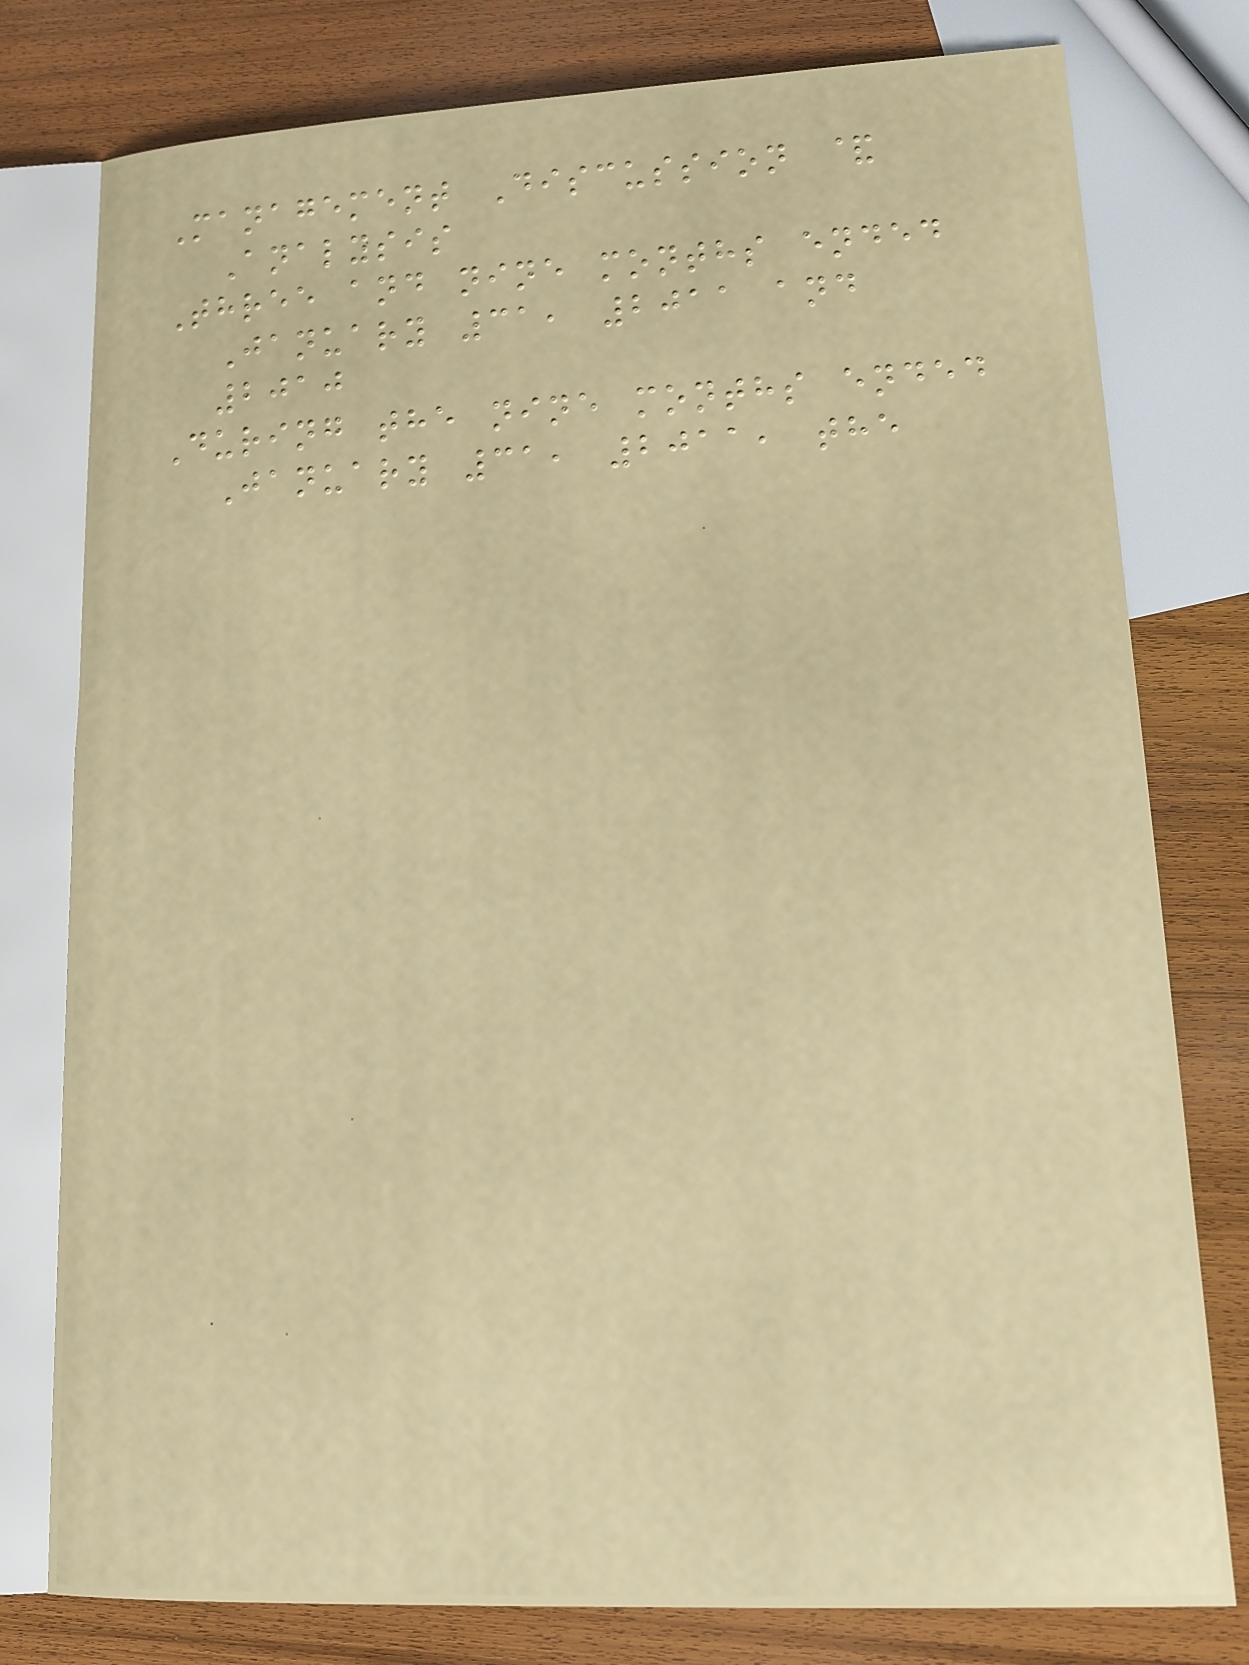Management Discussion &
Analysis
Three and nine months ended
January 31, 2011 and
2010
During the nine months ended
January 31, 2011, the
